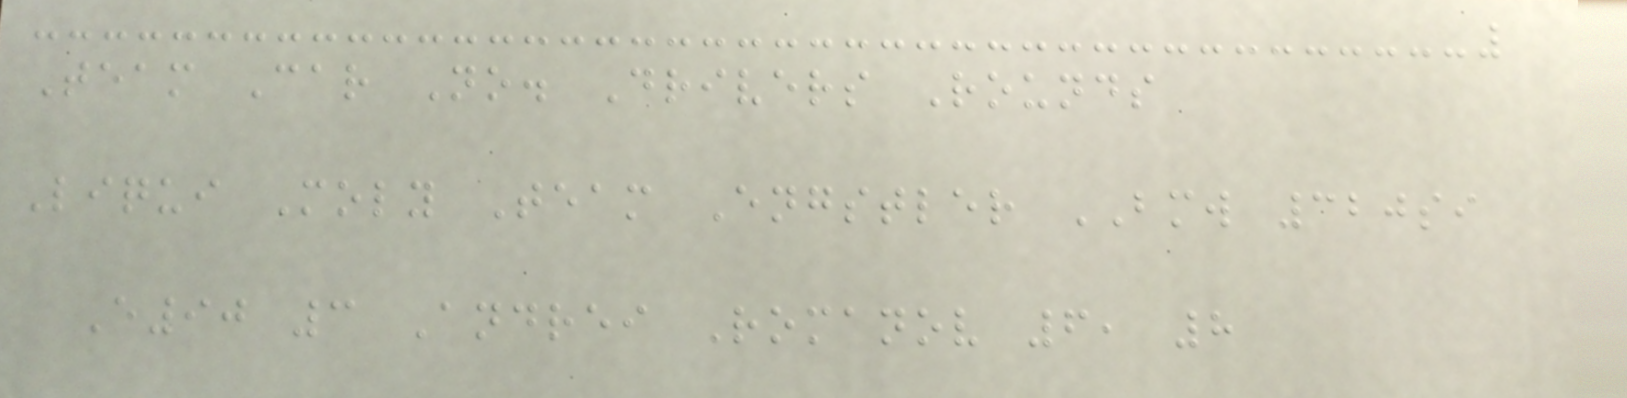Team Car No. Drivers Rounds
Liqui Moly Team Engstler BMW 320si
E90 3 Andrei Romanov 6, 8
